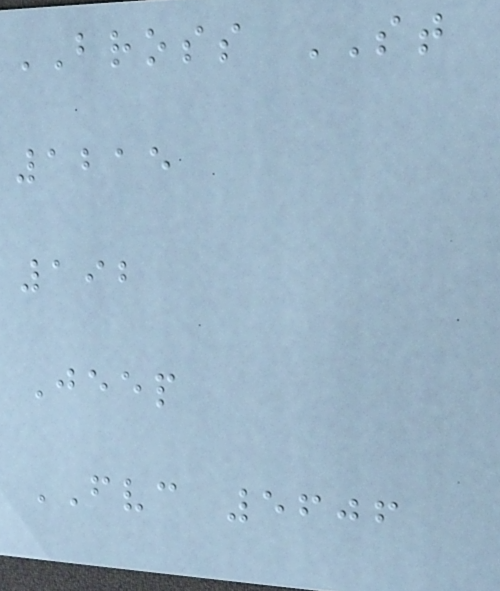BROSS ST
1215
192
Jeep
FVC 5606
